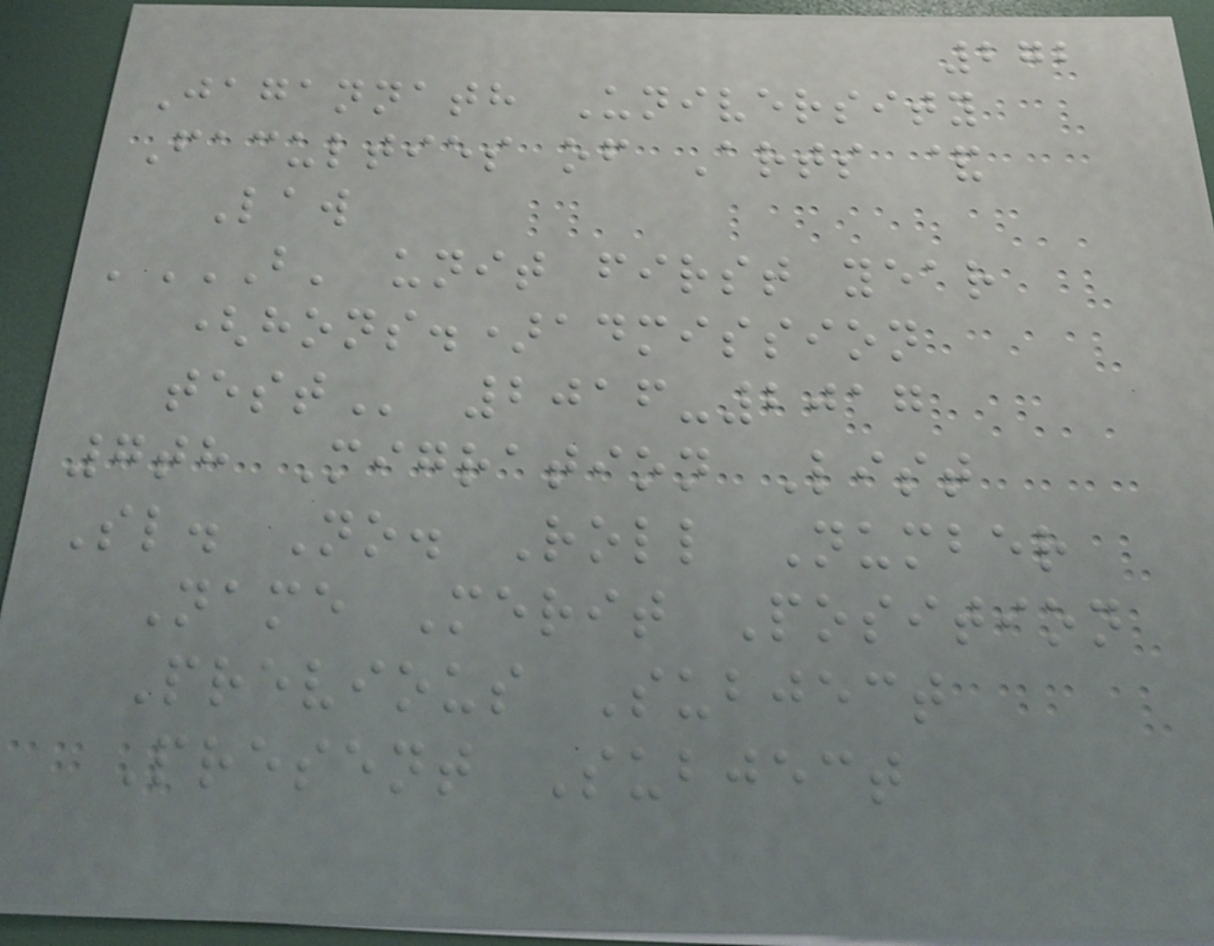272
Jagannath University
Faculties of Arts &
Law
'B' UNIT FIRST YEAR
(HONS.)ADMISSION
TEST 2016-2017
7th Migration List
Sl. No. Roll Number
Name Merit Position
Previous Subject
Present Subject
